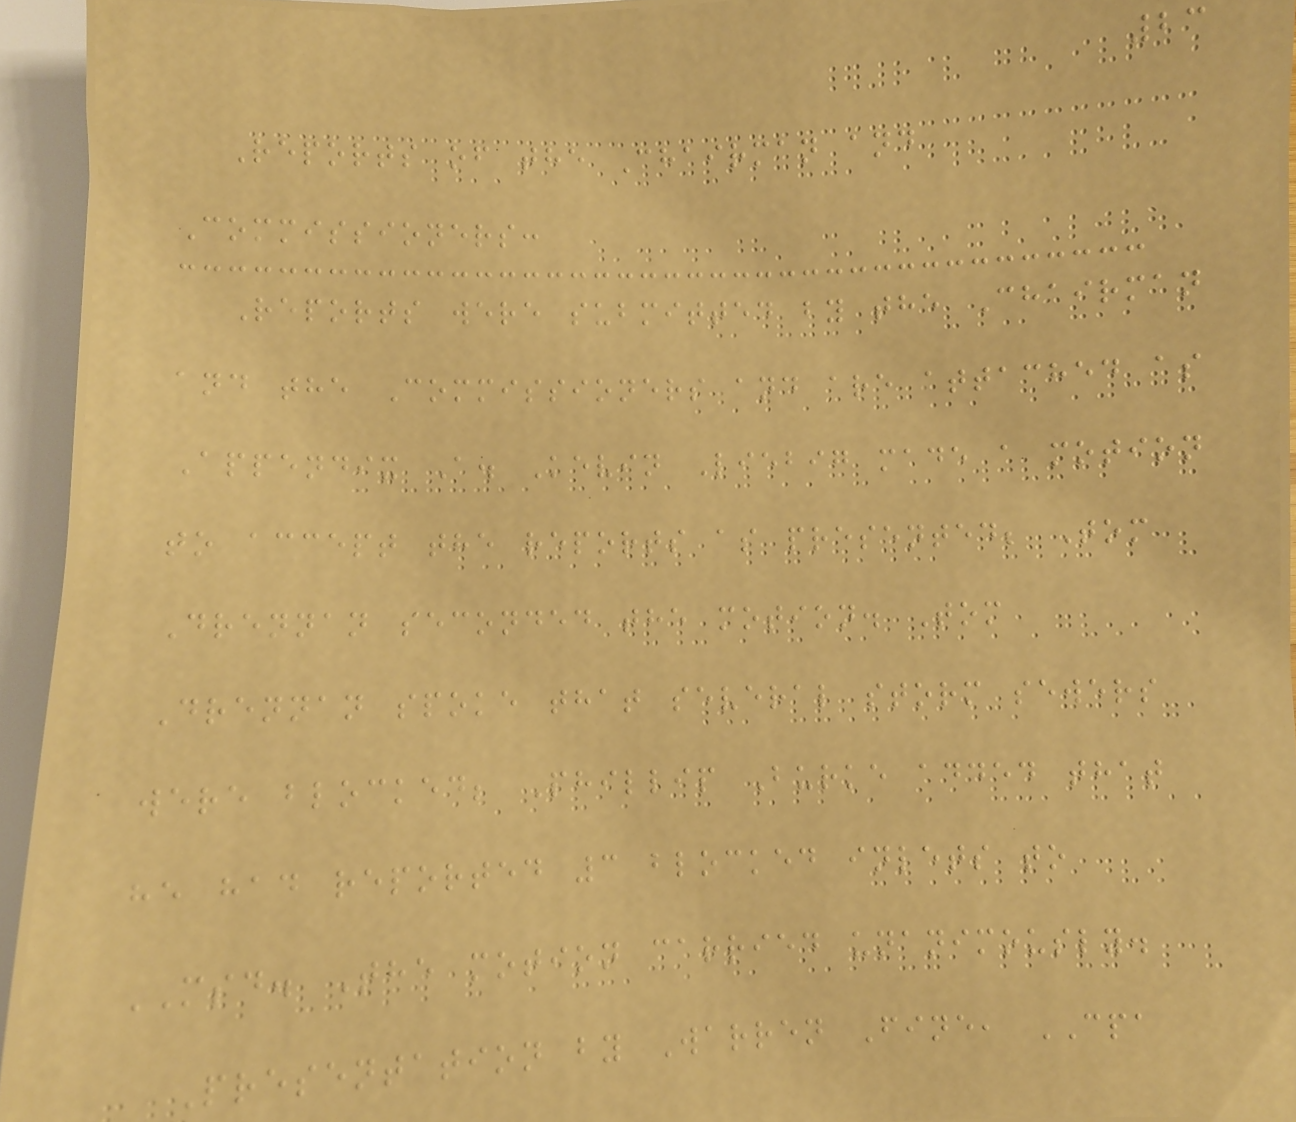23
Reports of the Chairman and
Commissioners:
Reports were submitted by the Chairman
and the Commissioners and are attached as
Appendix A. Kevin Liebig made a motion
to accept the reports as presented; Tom
Drennan seconded the motion. Tom
Drennan spoke that several storm sewers
were blocked; Phillip Burke added that
he had reported 3 blocked inlets to
MSD. The motion carried unanimously.
Presentation by Warren Fine, CPA
